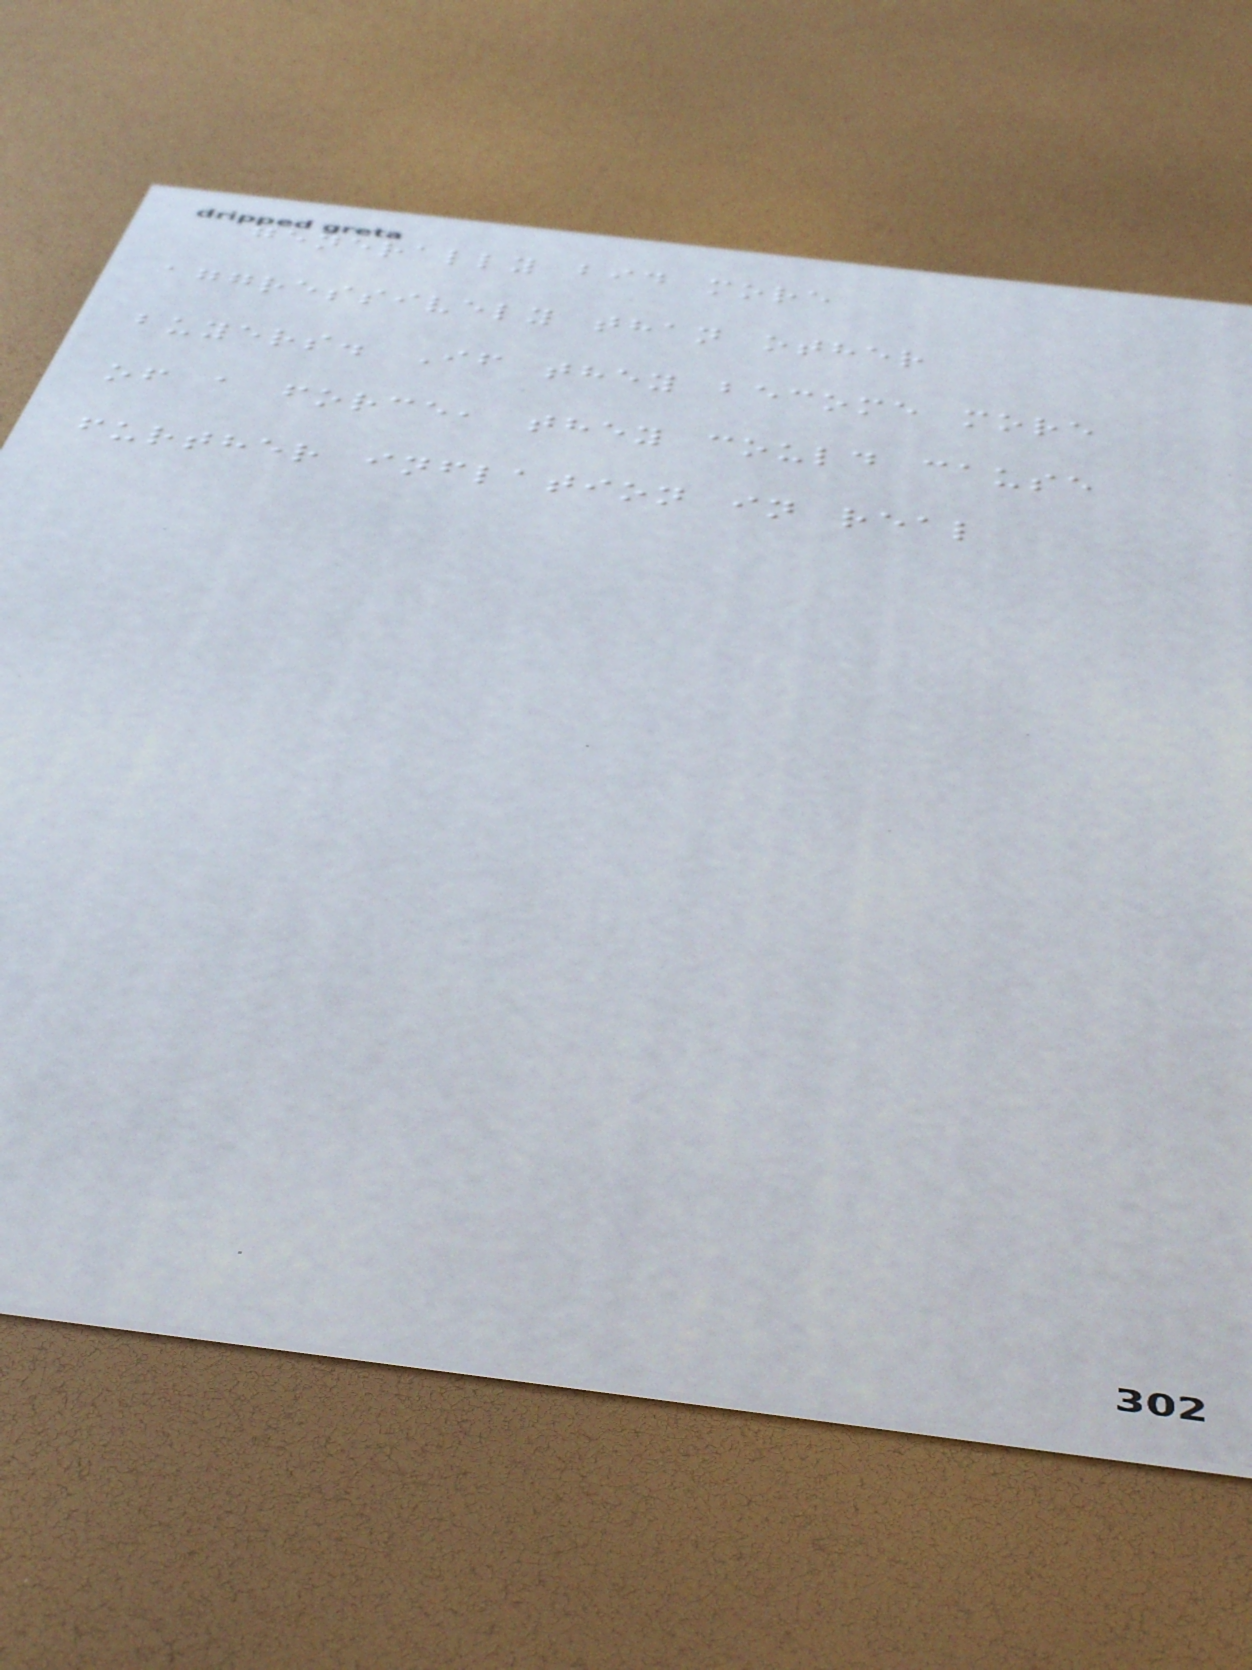generally bid more
aggressively than other
buyers. If they become more
of a force, they could cause
further inflation in real
